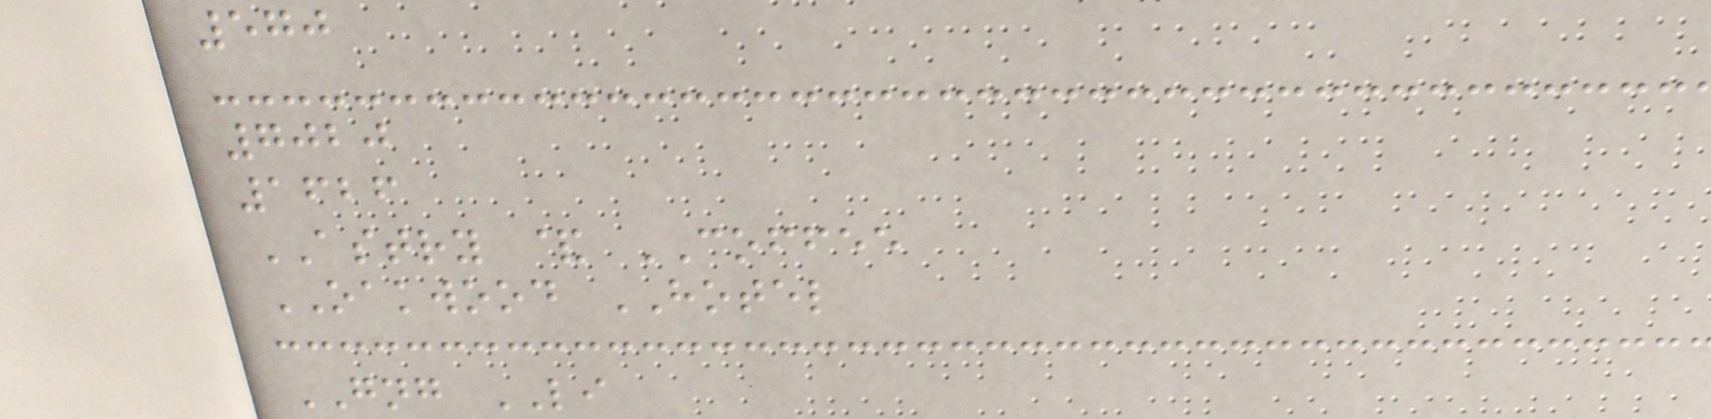570
7020
1626
ASTRY & COFFEE
OAKWOOD HOTEL
GNG LI
